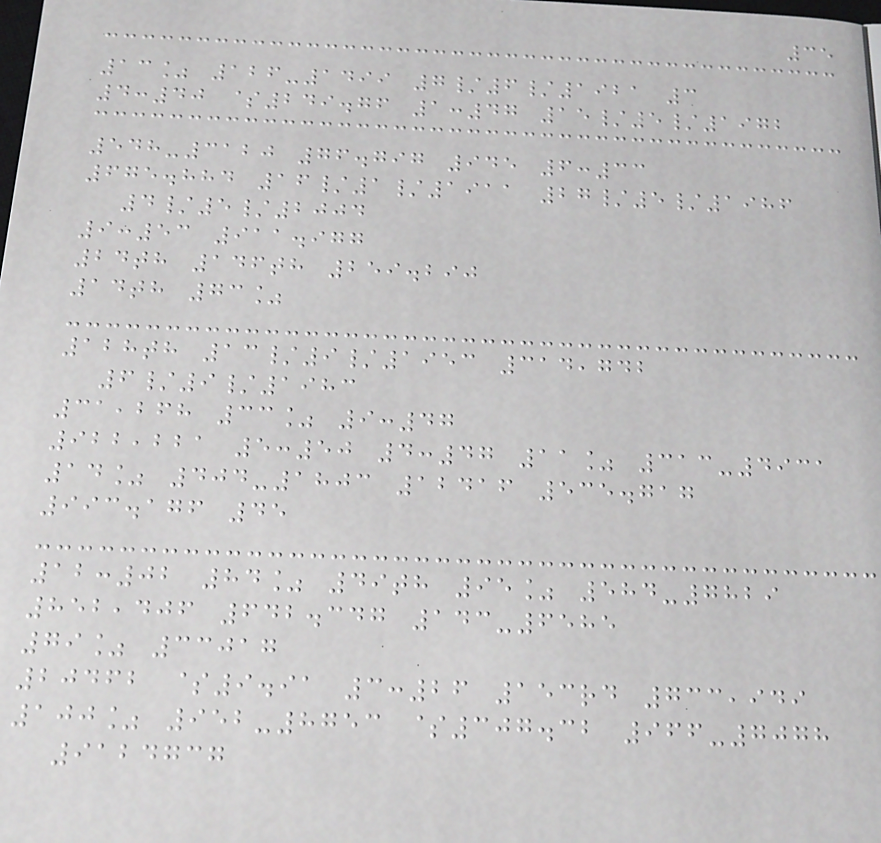35
13% 126-1499 7/6/1921 3
4:40 $249.76 1:47 15/5/1972
548-3120 76.797 945 6:33
675.884 16/1/1911 27/5/1986
4/5/2004
9:53 911.977
24th 146th 259.290
14th 73%
128th 13/9/1953 314,742
6/9/1983
31,268 33% 9:47
922,221 5:50 4:47 11% 313-4931
14% 404-1803 12416 535.717
993.176 45
12:02 84% 49th 95% 584-7829
852,406 642.347 143-6585
79% 33017
20462 $9.91 3:26 153rd 733,949
100% 952-8753 $307.32 966-7078
9124737
